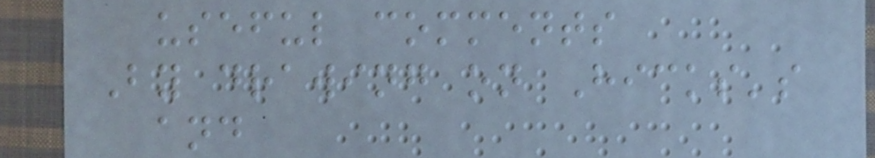useful comments
By drawing on Hicks's
and
